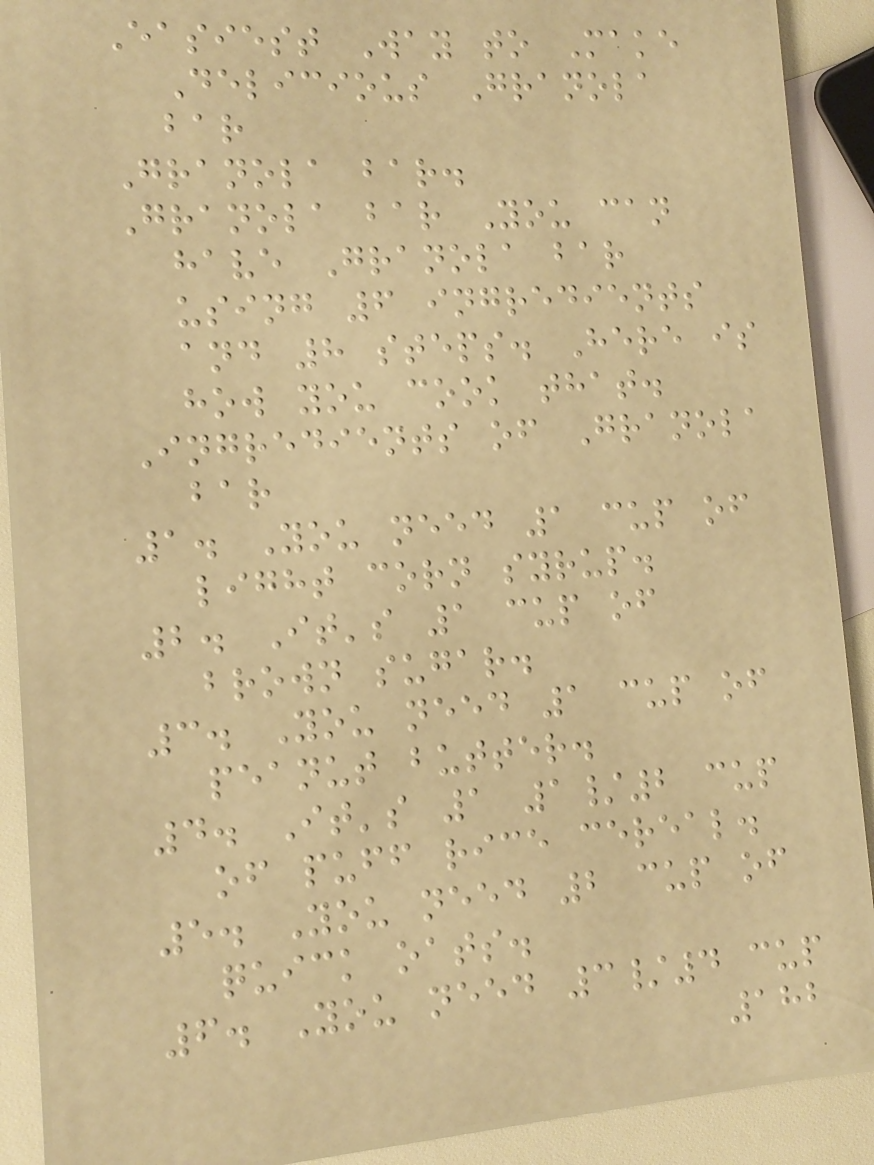Easiest Way to Make
Delicious Granola
bar
Granola bar.
Granola bar You can
have Granola bar
using 6 ingredients
and 8 steps. Here is
how you cook that.
Ingredients of Granola
bar
1. You need 1 cup of
light corn syrup.
2. It's 1 cup of
brown sugar.
3. You need 1 cup of
peanut butter.
4. It's 1 1/2 cup
of puff rice cereal.
5. You need 2 cup of
quick oats.
6. You need 3/4 cup
182
